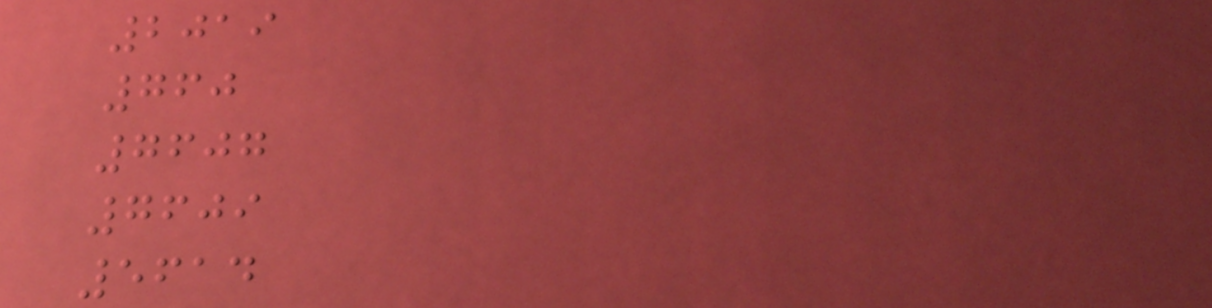2019
760
7607
7609
5614
